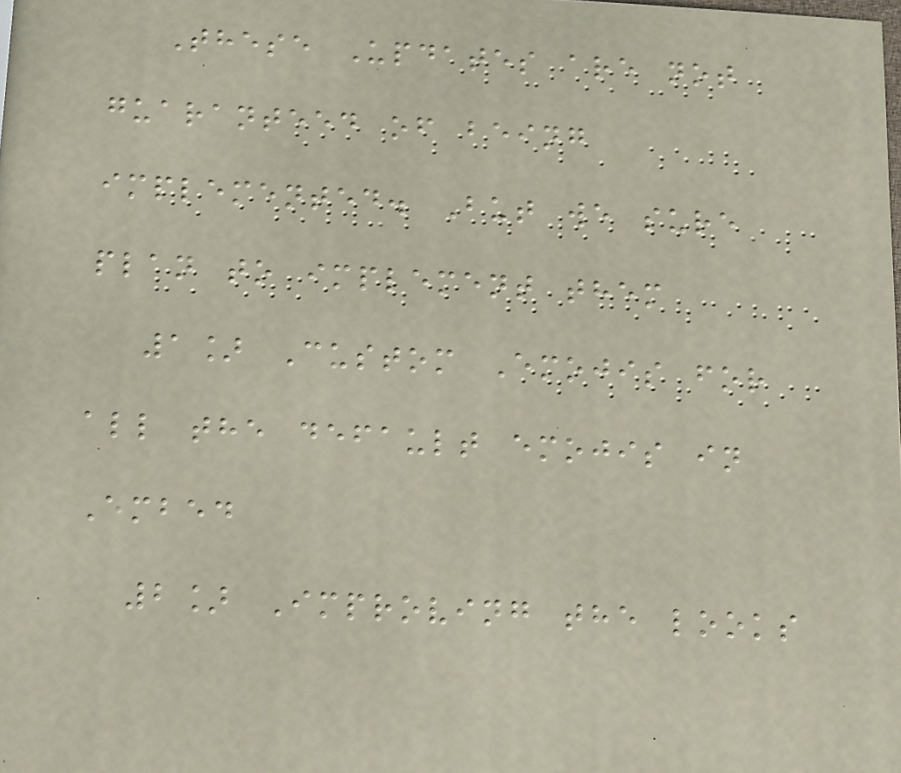These Updates are not
guaranteed of being
implemented. But we sure
plan to implement them
1] Custom Emojis for
all the default emojis in
Embed
2] Improving the looks
